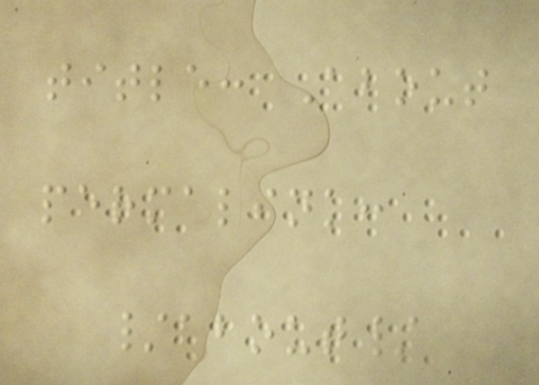title: About
permalink:
/about/
